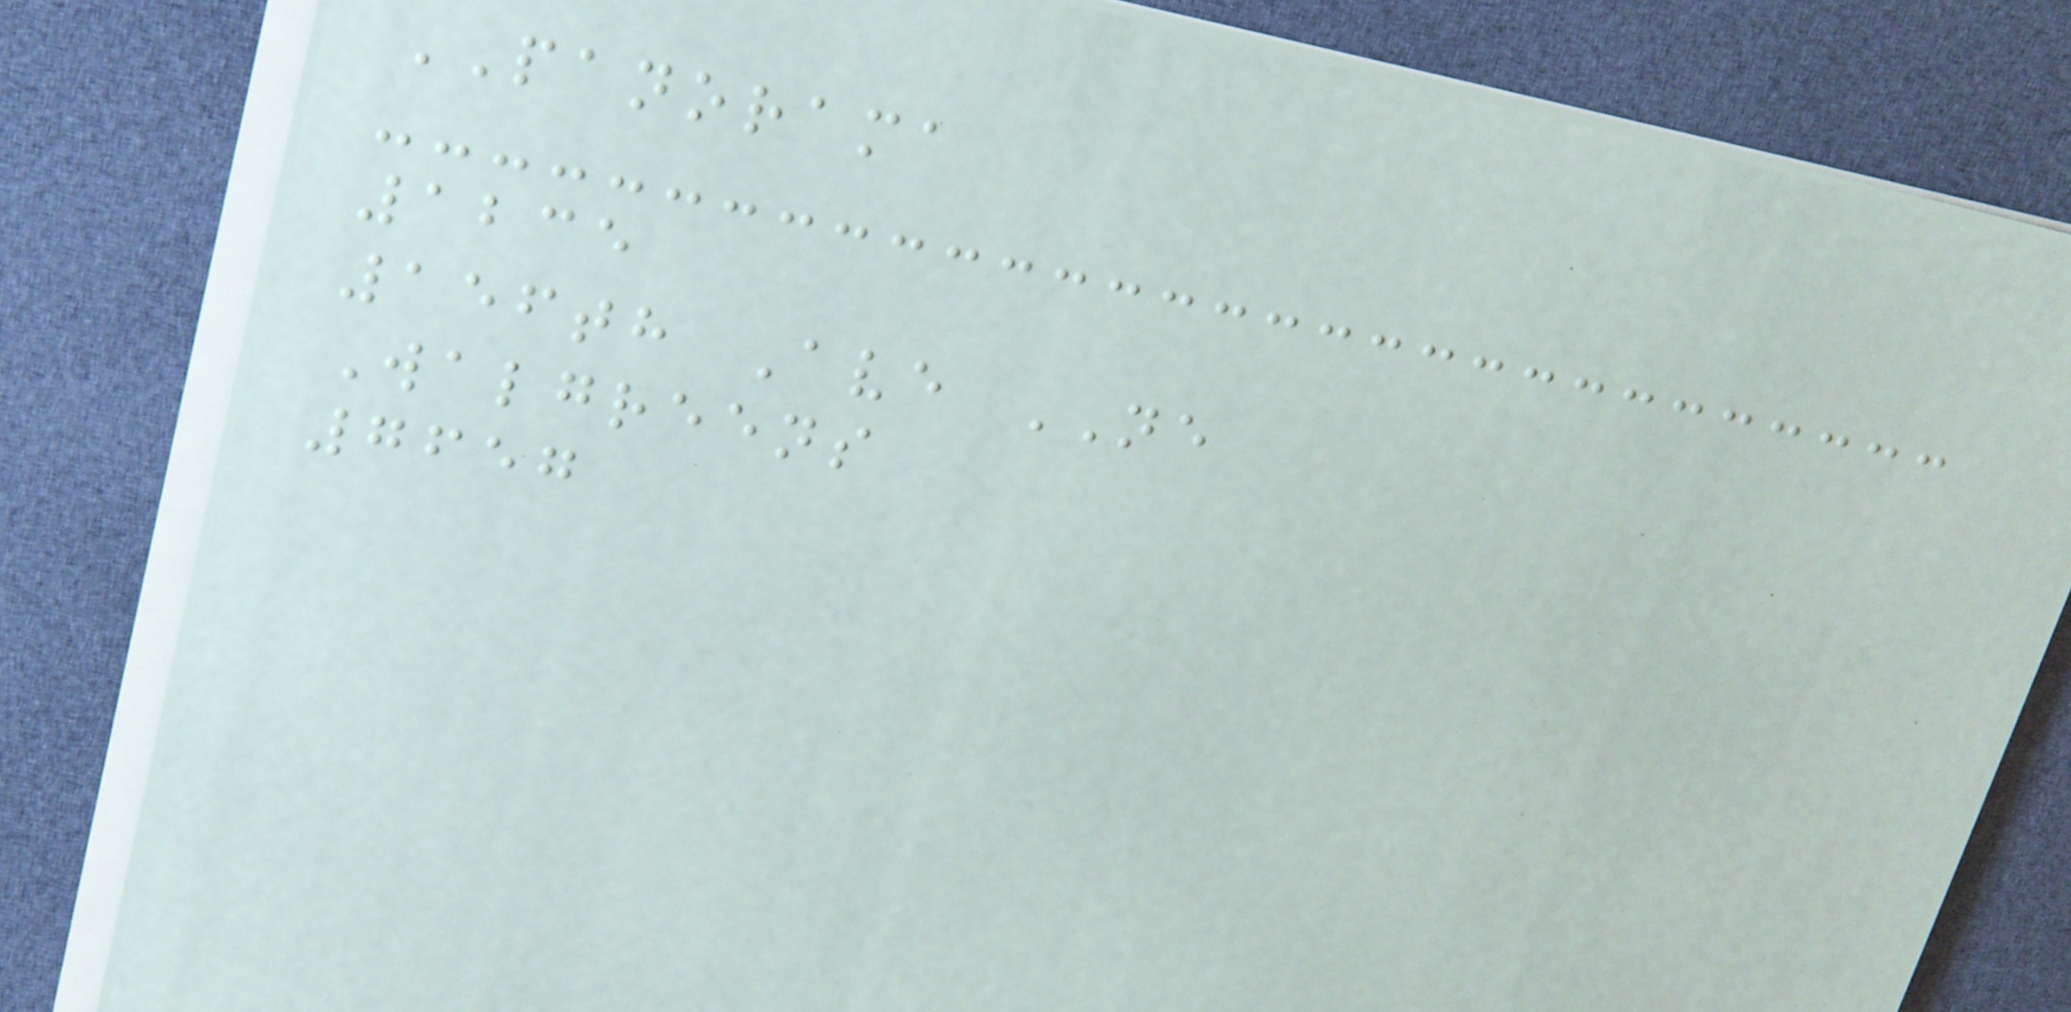PANORAMA
1235
156th Ave NE
Walgreens
7657
